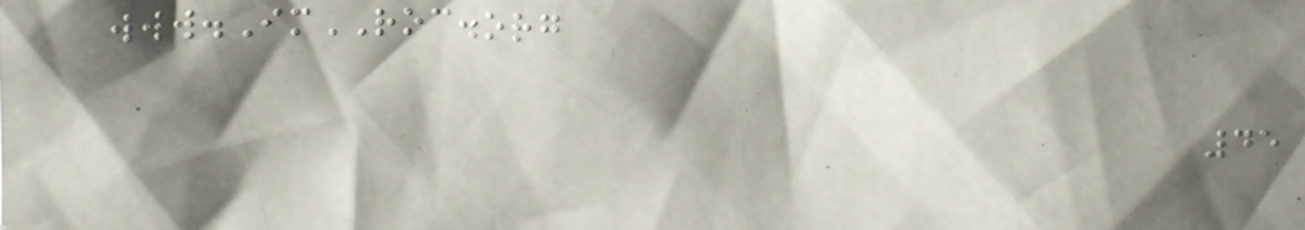www.ImROC.org
45
